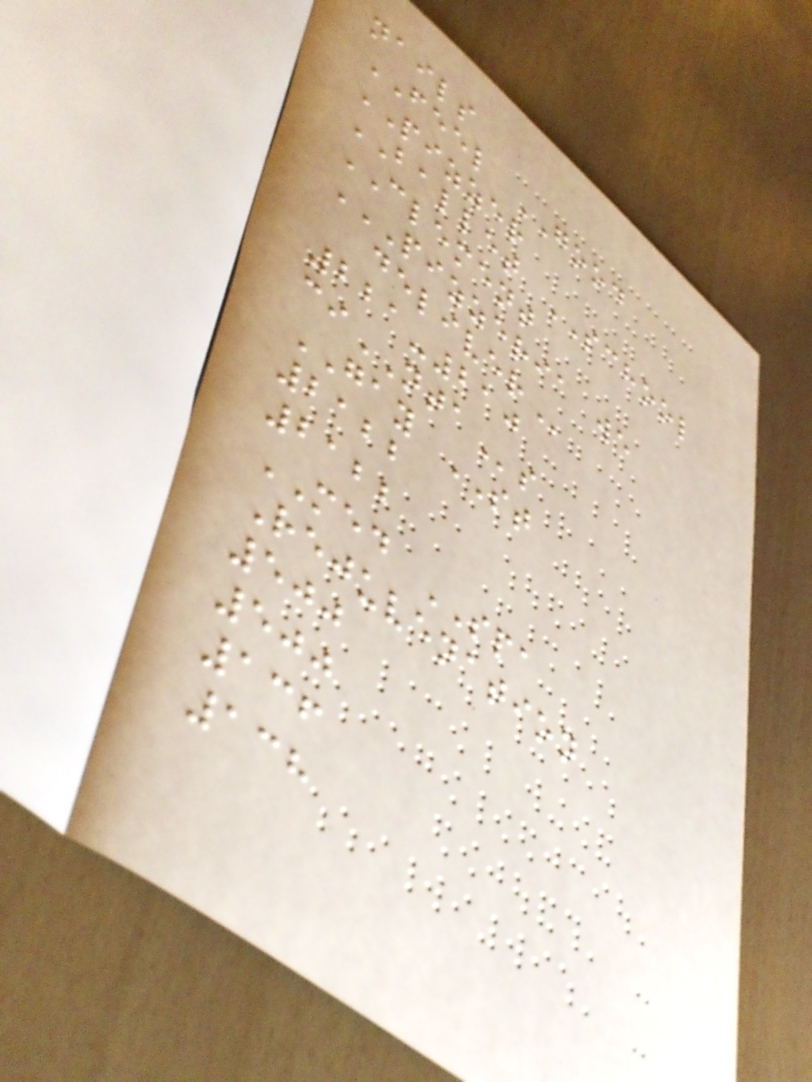nails
FEEL GOOD
PIZZER
BALLET SCHOOL
CLEMENT
PIZZERIA WE
DELIVER
221-210
ciNTAs
GAY ST
2122
2122
MED SPA
Rejuvenation
500
500
136
138
